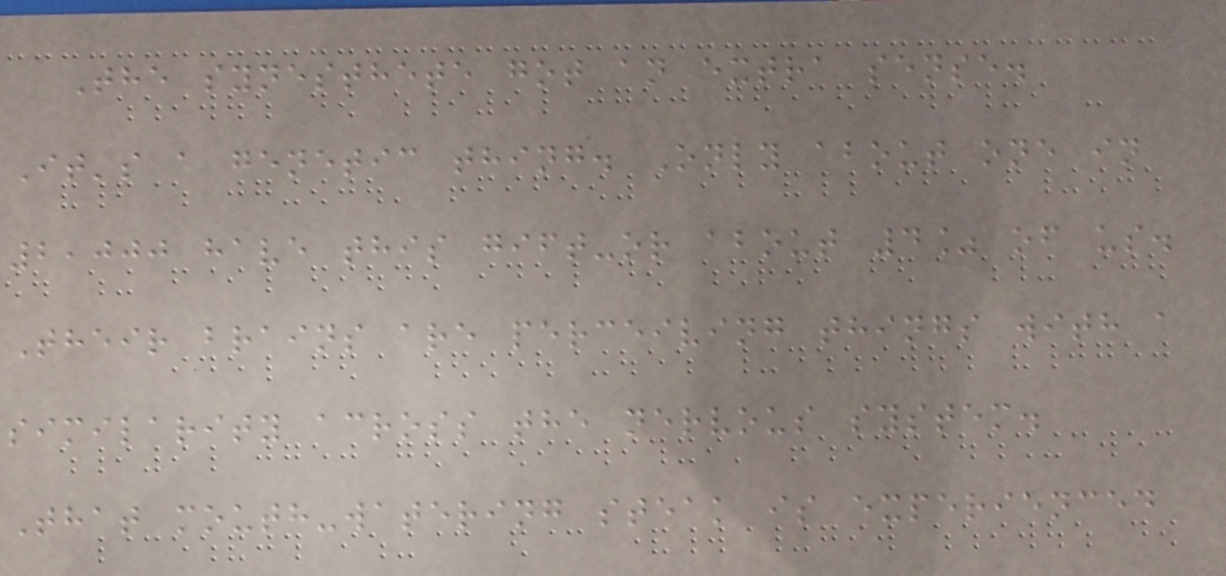The synesthete got an extra sense.
It's a genetic thing. Only about one in
2,000 have this gift-or about 4% of us.
Their brains are perceiving things with a
similarity across the nervous system.
That mouth-watering steak is experienced
